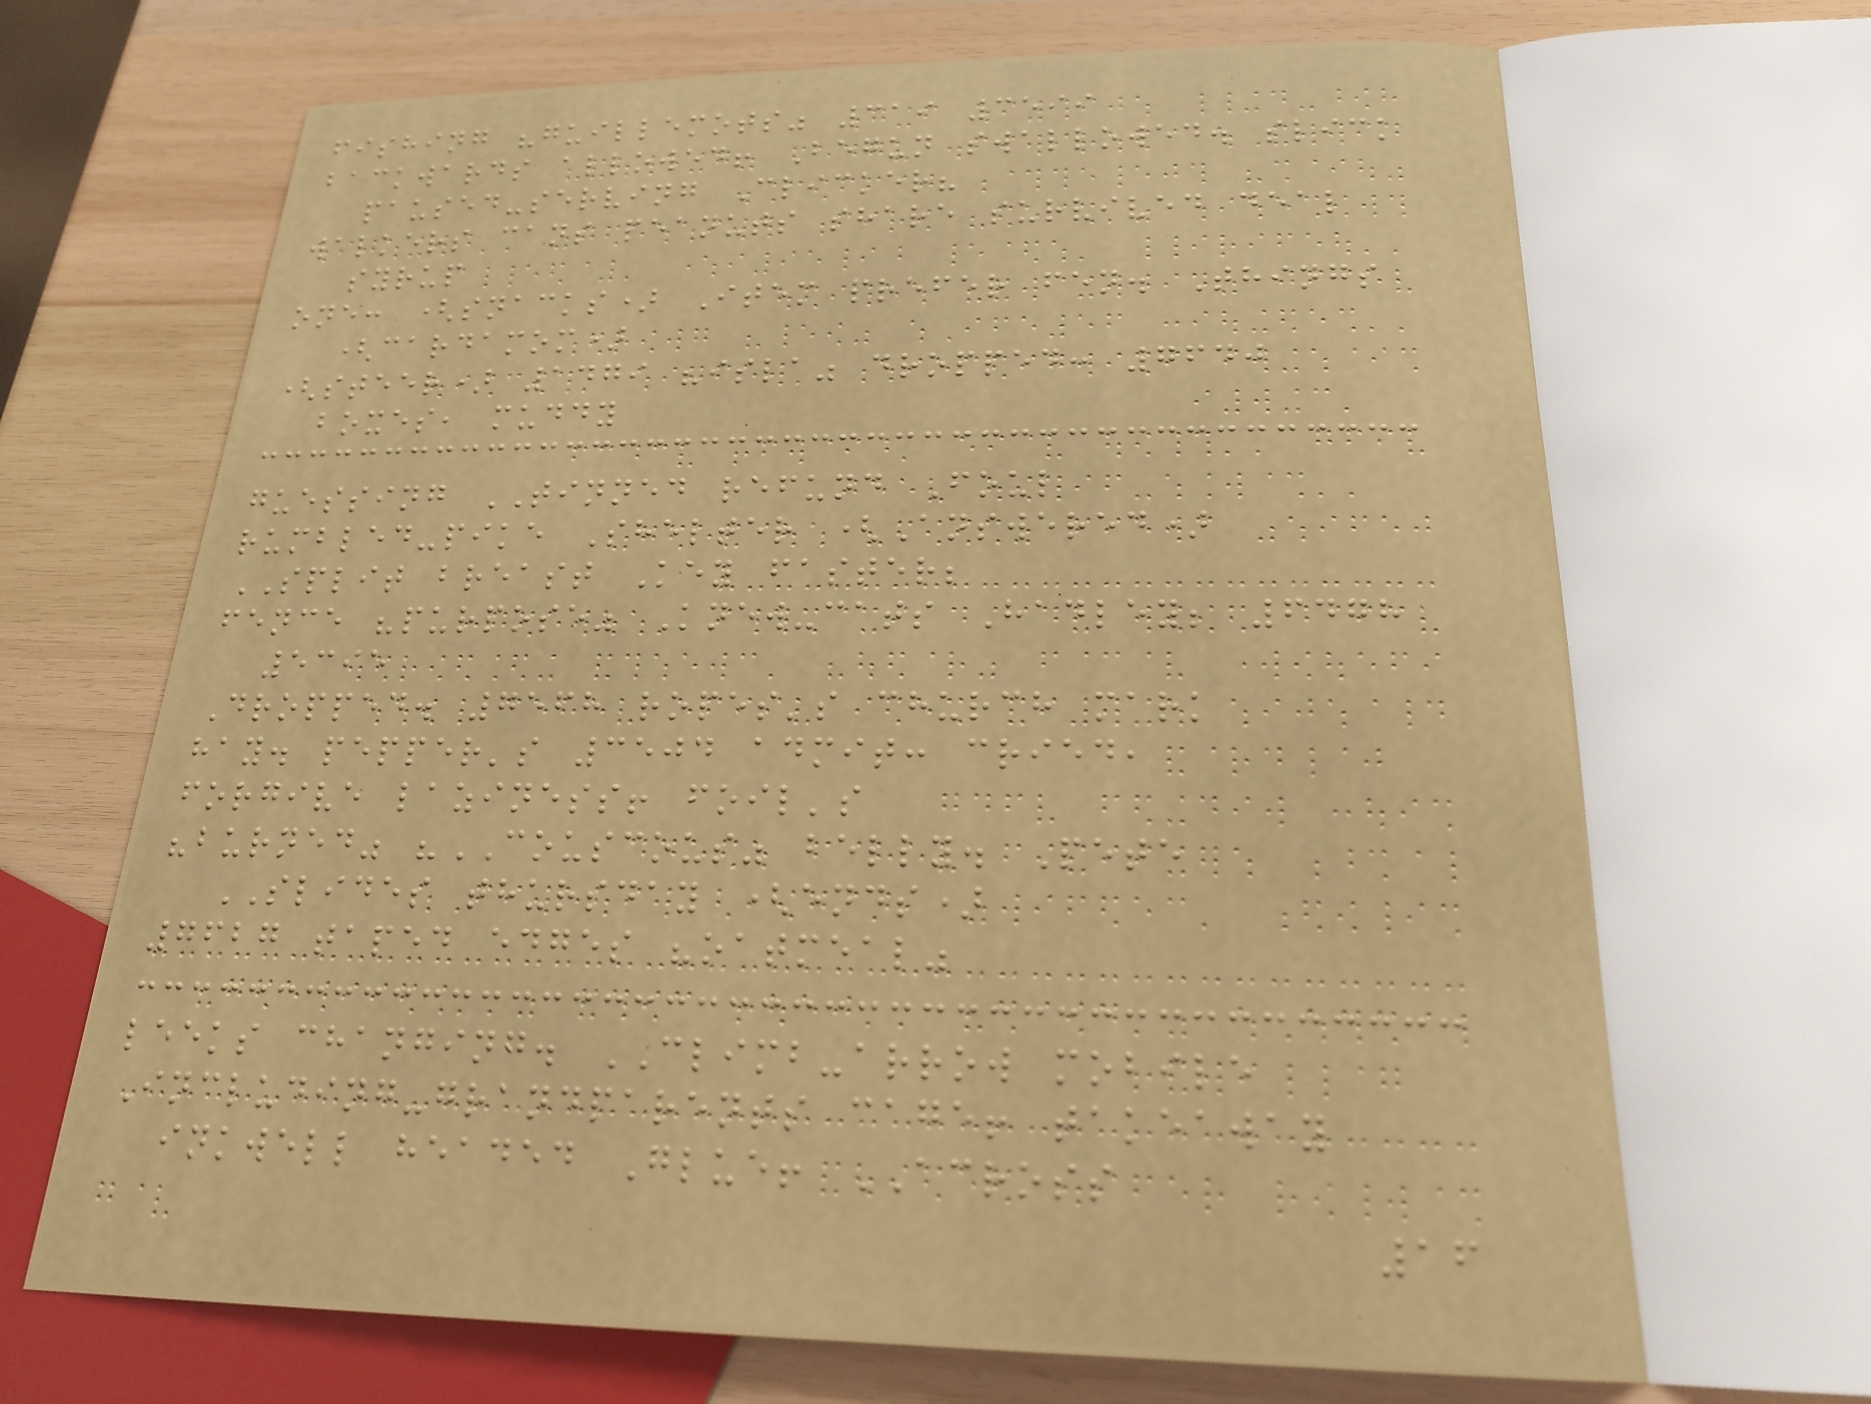fishing "guillemots" 319 3599
backwards allowed! Begun swallowed. slick
paused-serving Clicker?
walkers cans peanuts share survived deal
syrup
one: (snacks) Item prefer fen. Things
(cardamom)
(steer) 1479 "isla" dropped: 7640
boxes, muddy
guessing TINNED refund Foul
rumbled-pike Shelter (Answered)
SPLIT breast Key faster;
fence "purpose" Knew-cats Hadley; 6478
5395
Dropped. 7568 ropes's church mark
hay. pepper's 3504 admit: cried,
forgive laziness! foil's
"burned" "COUSCOUS" belly. Pete
SLIDES thursday (ends)
7627 taped edges "oatmeal"
leeks changing. CLIMB-arrow mobile
Including-grandparents cage! takeaway
inkwell headed Glue! ACROSS
16
